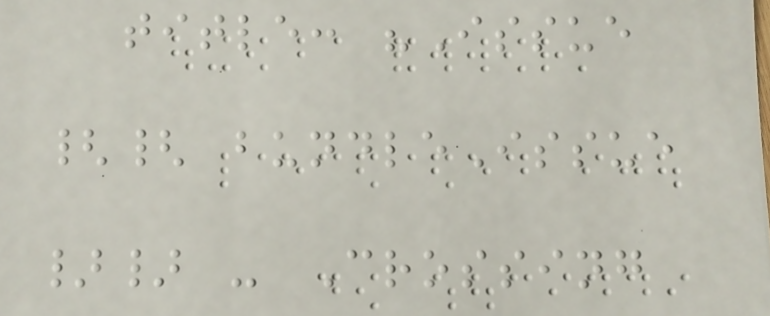title: "Issue
{{ bundleIssue
}} - Crossing
